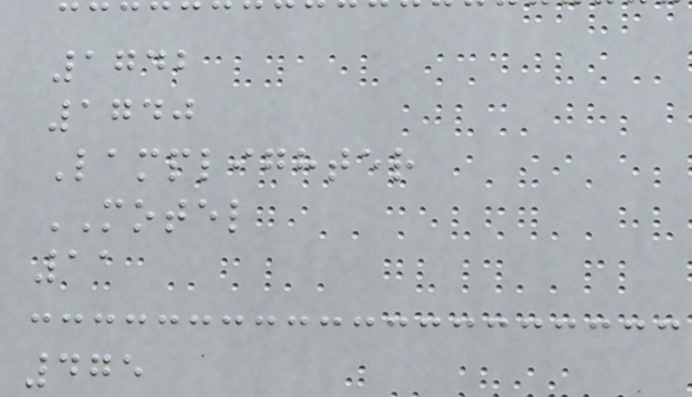1742
1740
Lamplighter
MOTEL
11
475
